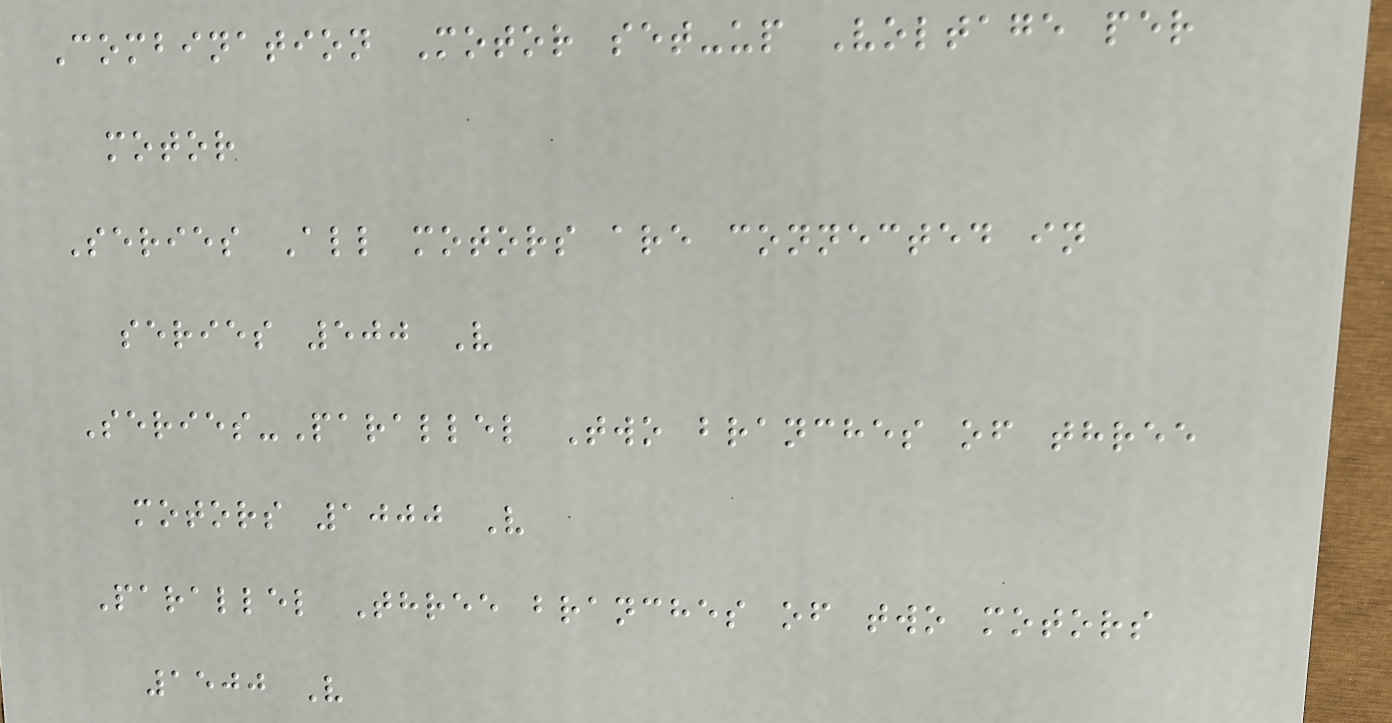Combination Motor set-up Voltage per
motor
Series All motors are connected in
series 500 V
Series-Parallel Two branches of three
motors 1000 V
Parallel Three branches of two motors
1500 V
